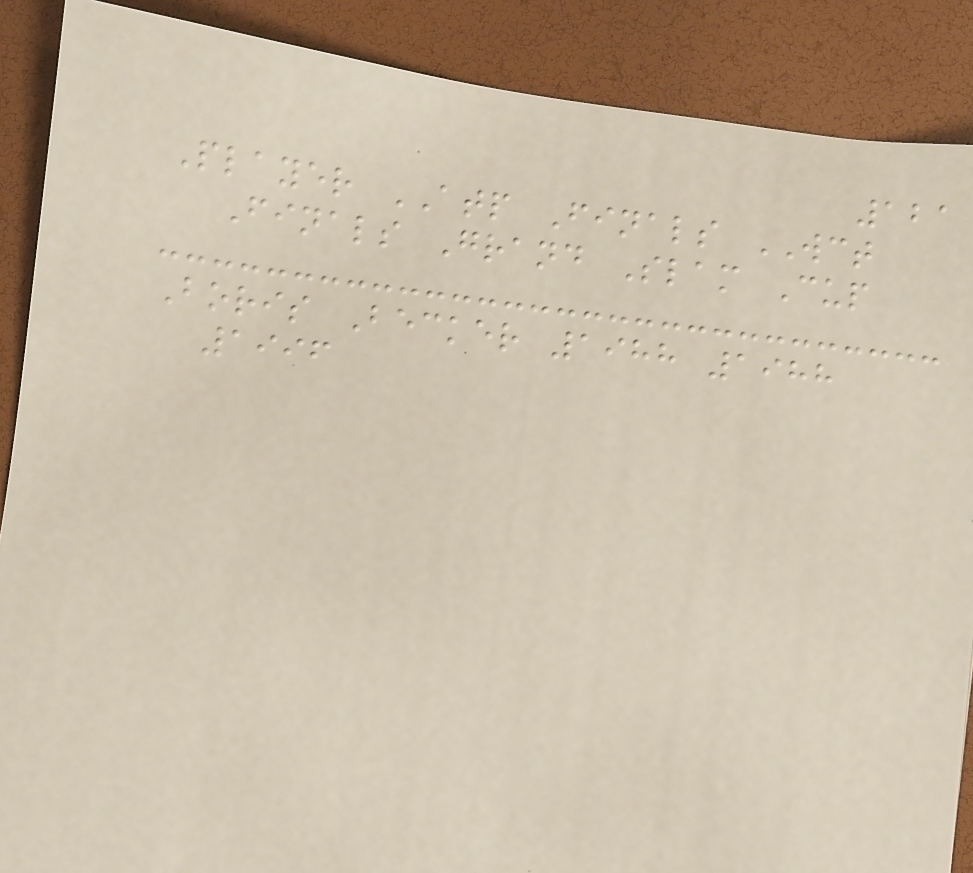121
Player ATP Finals WCT
Finals Grand Slam Cup
Boris Becker 1988 1988
1996
